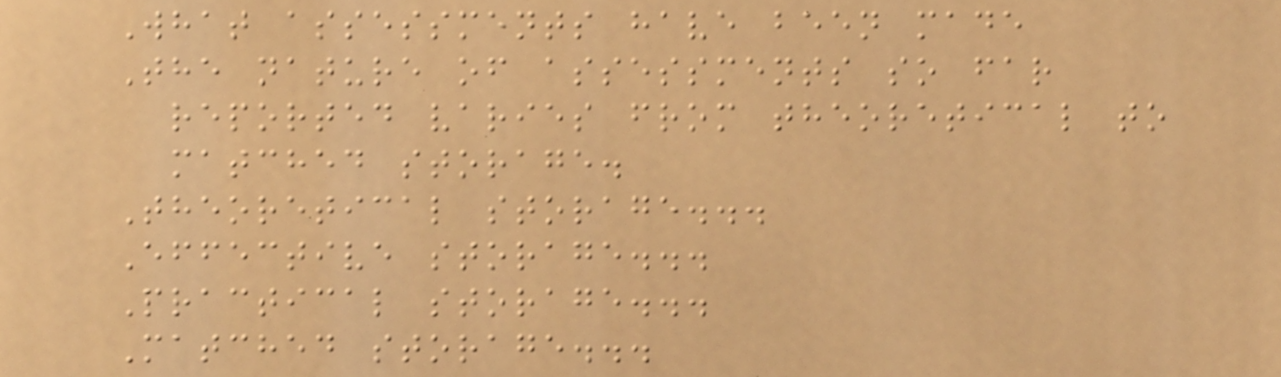What assessments have been made
The nature of assessments so far
reported varies from theoretical to
matched storage.
Theoretical storage...
Effective storage...
Practical storage...
Matched storage...
